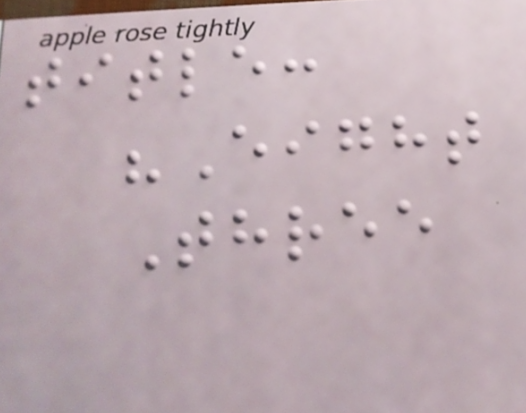title:
"Eight
Three
